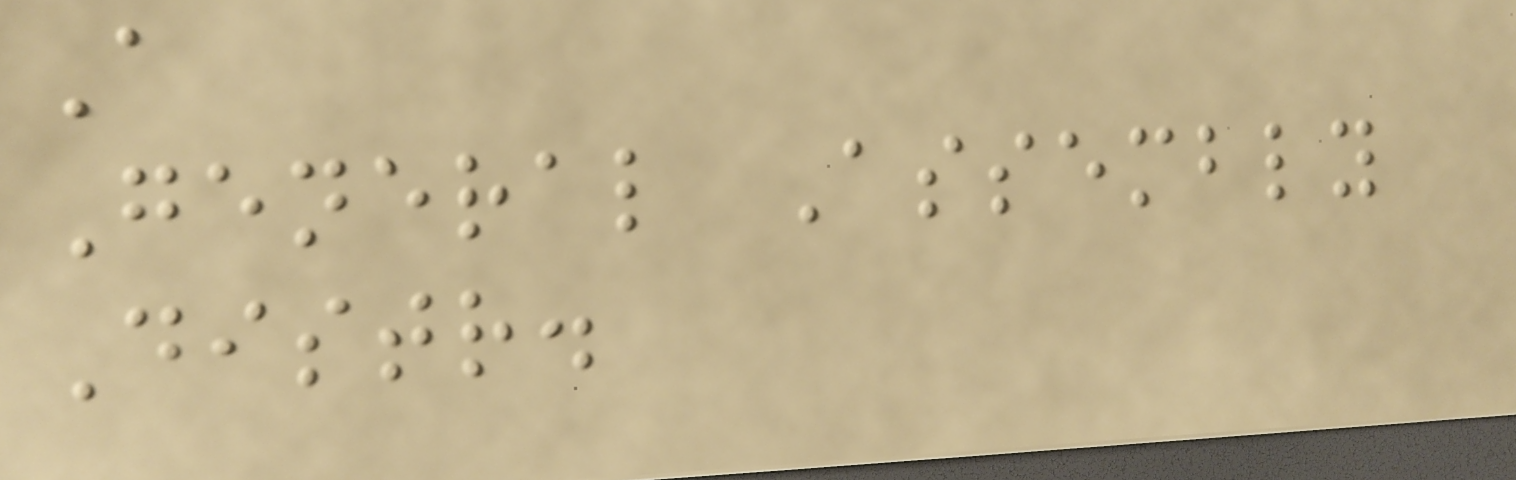A
General Assembly
Distr.
